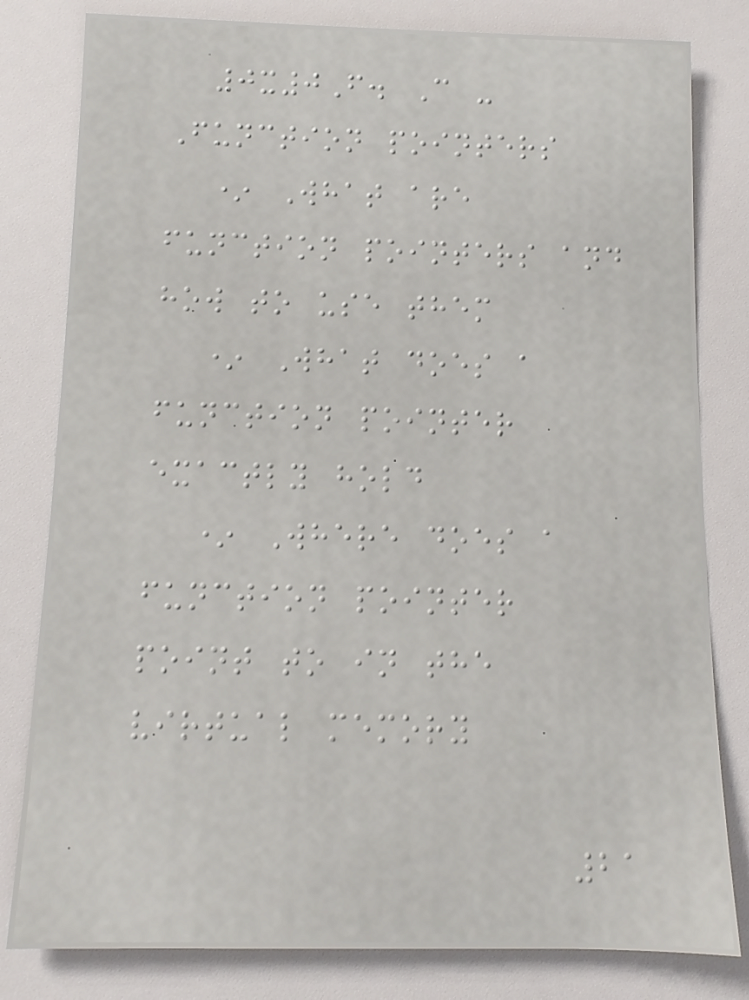0x0F. C -
Function pointers
* What are
function pointers and
how to use them
* What does a
function pointer
exactly hold
* Where does a
function pointer
point to in the
virtual memory
21
